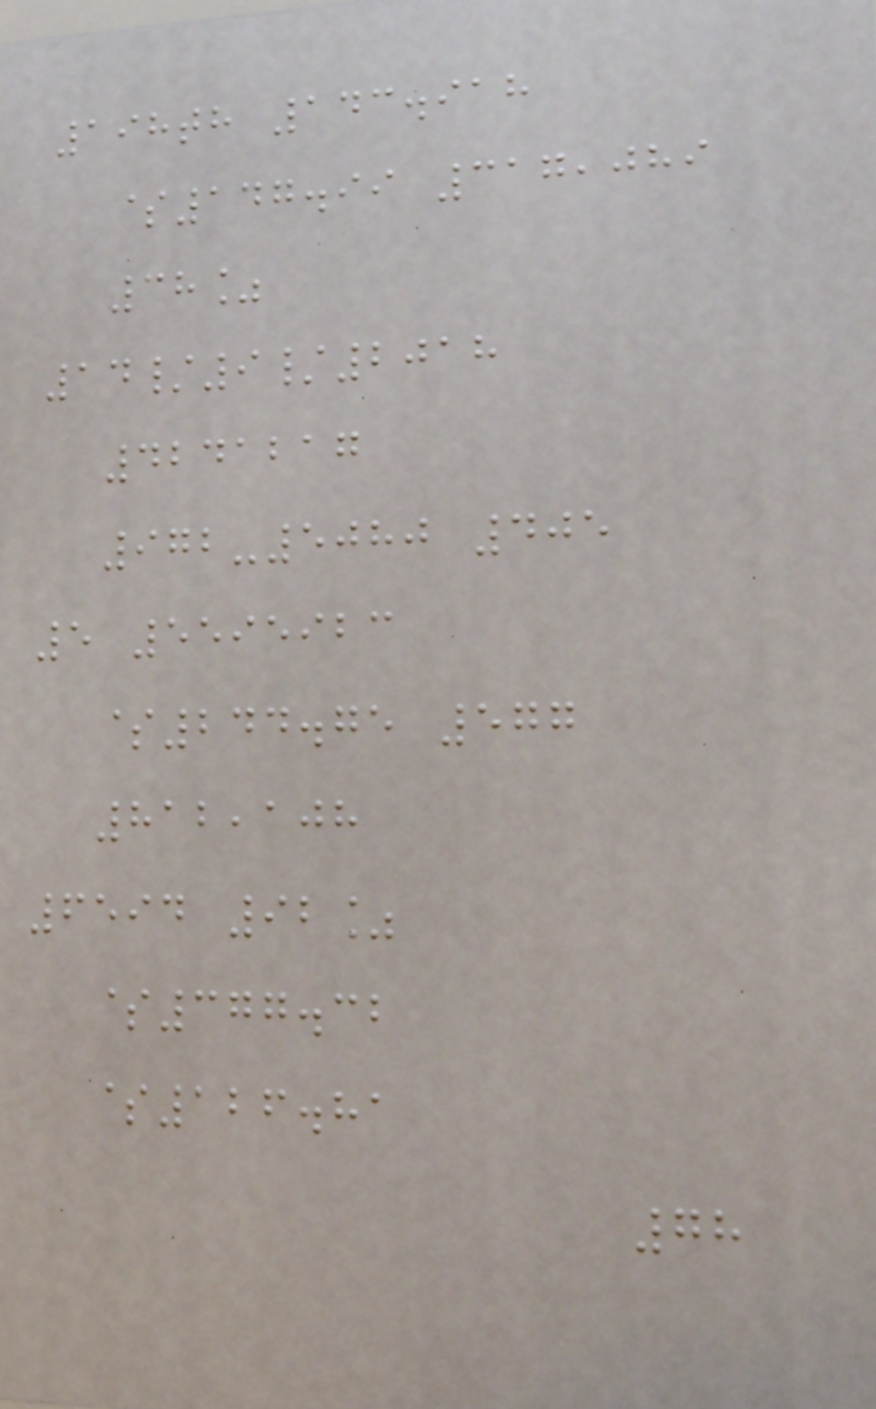198th 143.918
$147.99 317,089
38%
14/9/2018
4241217
972-5080 405
5 5595923
$244.75 577
812,108
6594 92%
$377.32
$126.81
78
